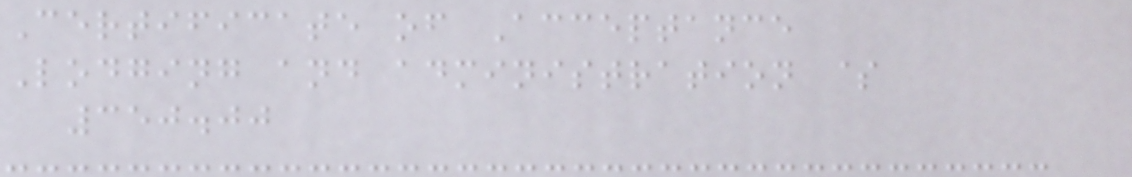Certificate of Acceptance
Lodging and administration $
350.00
